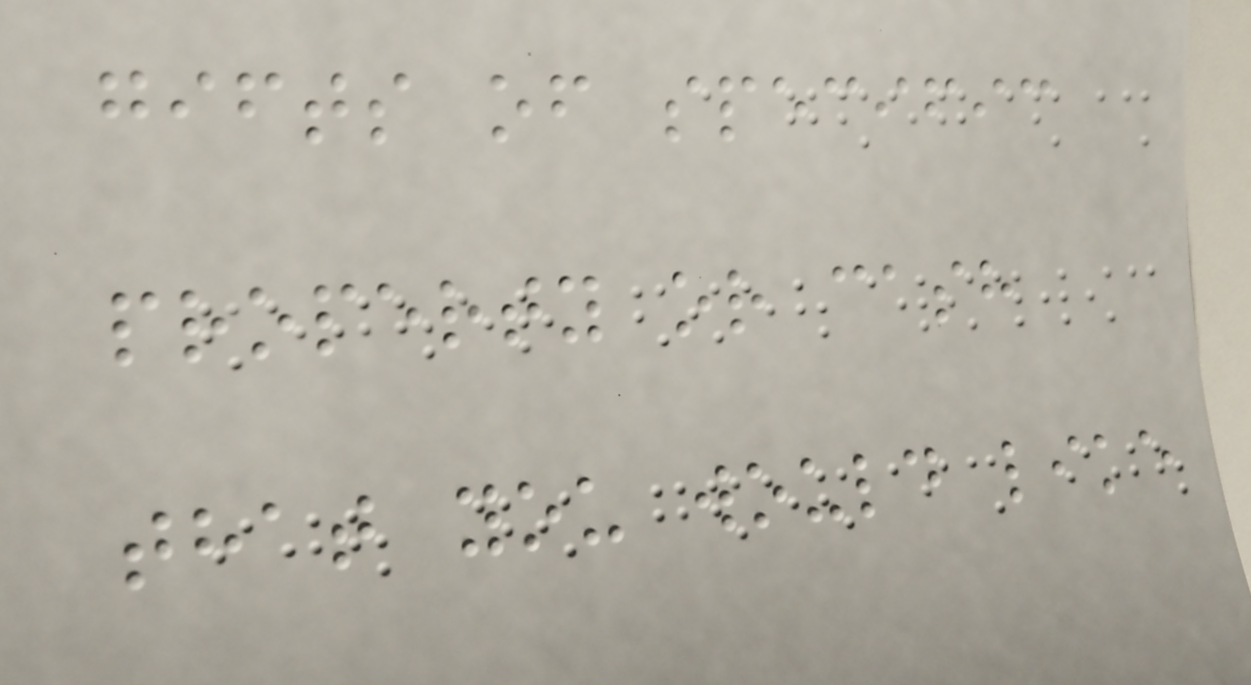gifts of specific
property or cash
that you would like
